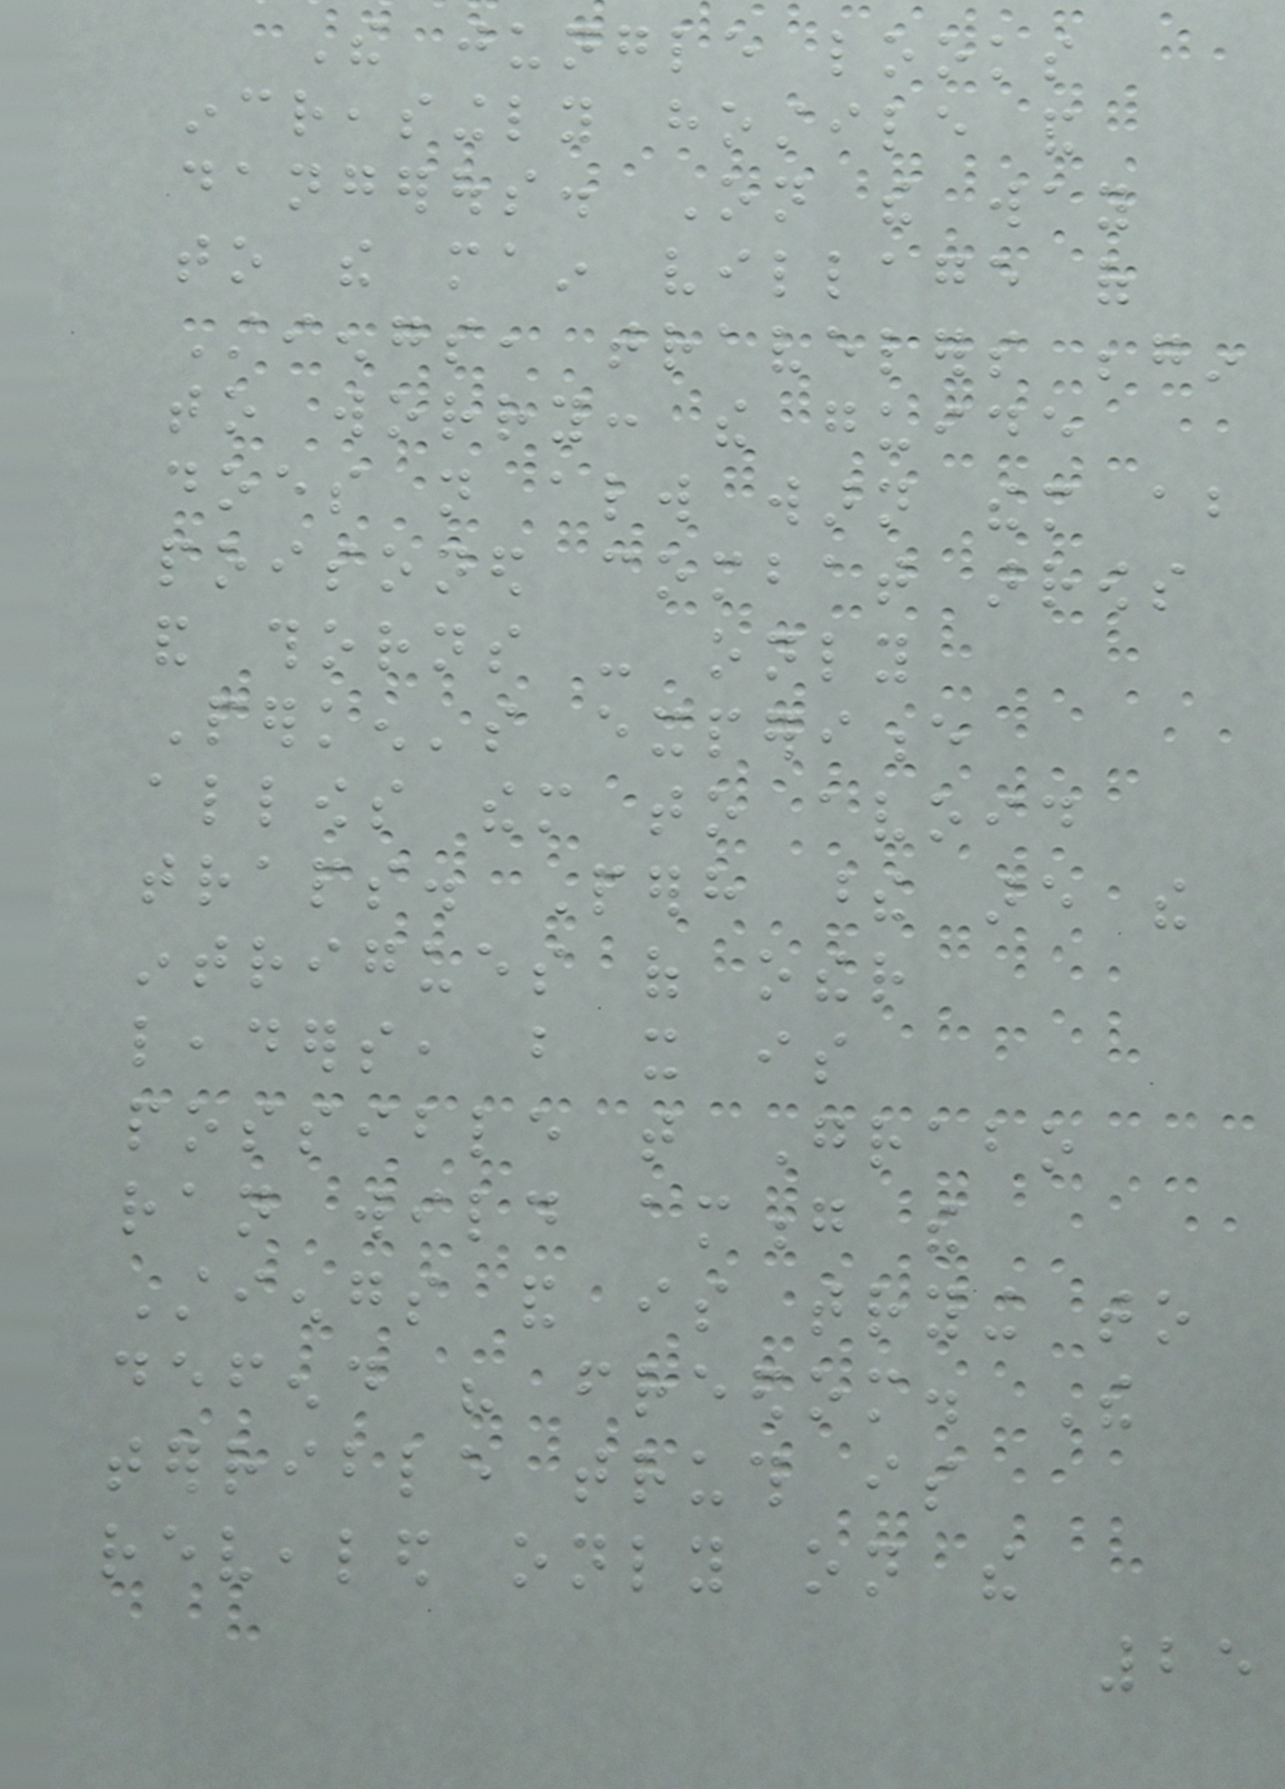The jungle looks
increasingly hostile and
dangerous. On the way
to the main village of
Stiengs, travelers begin
to worry: the guide
does not always warn them about
poisoned combat arrows
and thorns - only
Perken's experience
allows them to avoid
traps. Perhaps these are the
intrigues of other
leaders, but it is
possible that Grabo
ran wild among the
Stiengs and is trying to
defend his freedom. The
terrible truth is
revealed only on the
25
